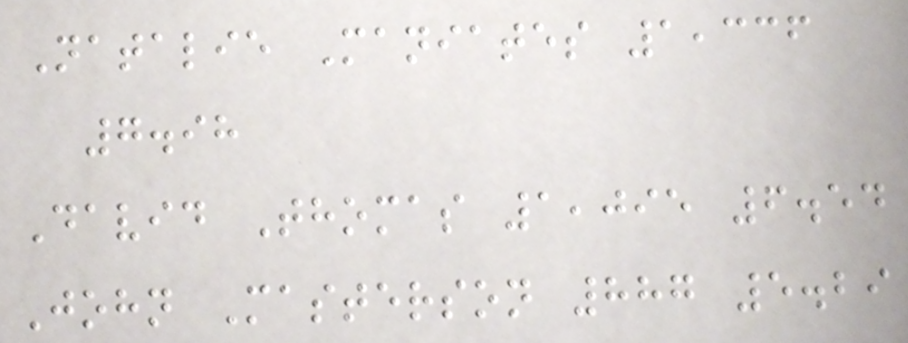Natalie Maniates 1,336
7.98
David Thomas 1,095 6.54
John Masterson 887 5.29
